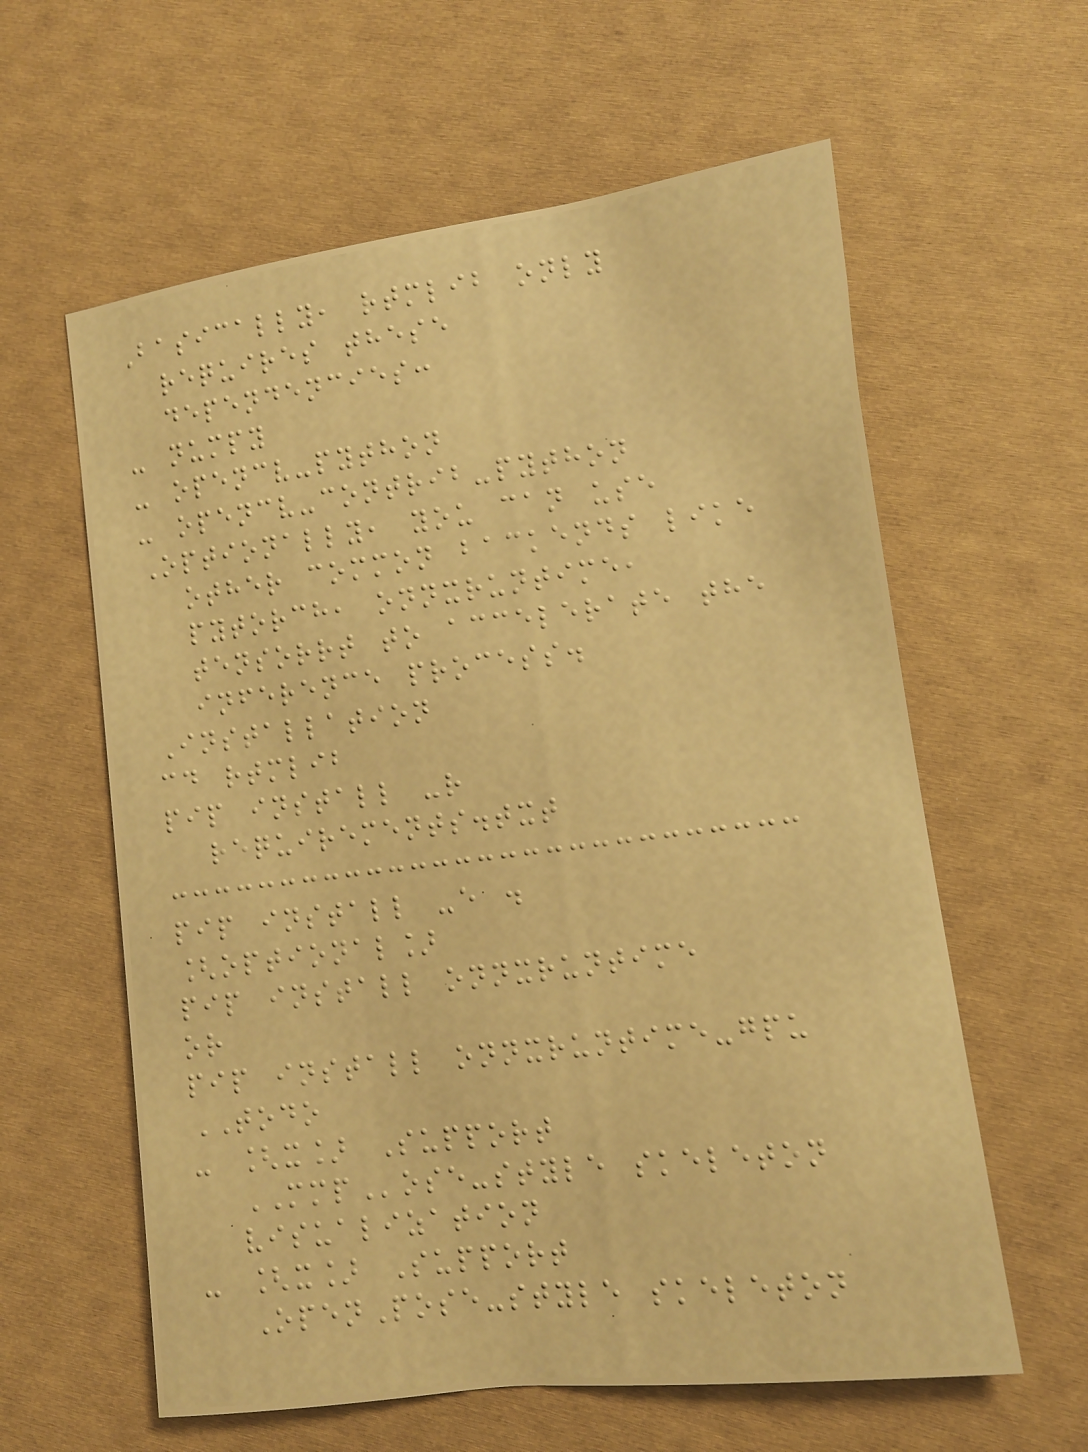Basically, rtmlib only
requires these
dependencies:
- numpy
- opencv-python
- opencv-contrib-python
Optionally, you can use
other common backends like
pytorch, onnxruntime,
tensorrt to accelerate the
inference process.
Installation
cd rtmlib
pip install -r
requirements.txt
pip install -e .
[optional]
pip install onnxruntime
or
pip install onnxruntime-gpu
TODO
- [x] Support
MMPose-style skeleton
visualization
- [x] Support
OpenPose-style skeleton
